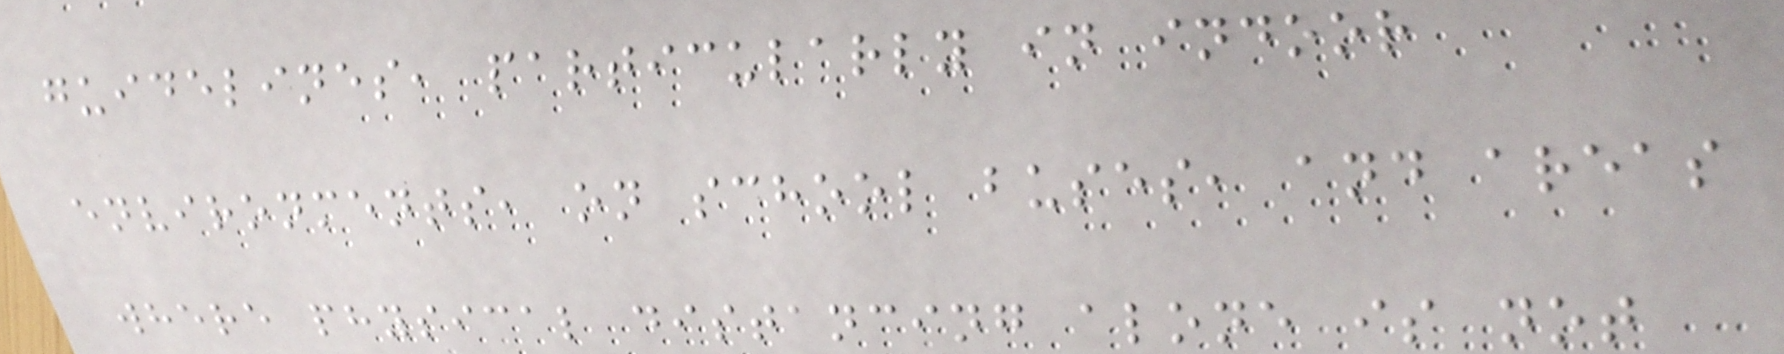guidelines, particularly in indoor
environments, on school buses, and areas
where physical distancing alone is not
